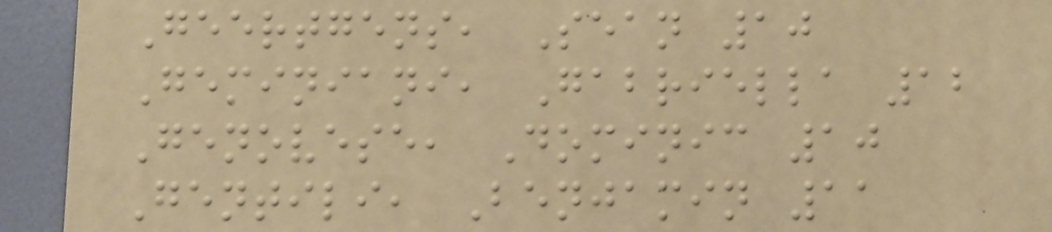Geertgens, Sean 10
Geminiani, Gabriella 12
Genovese, Dominic 10
Gentili, Benjamin 11
